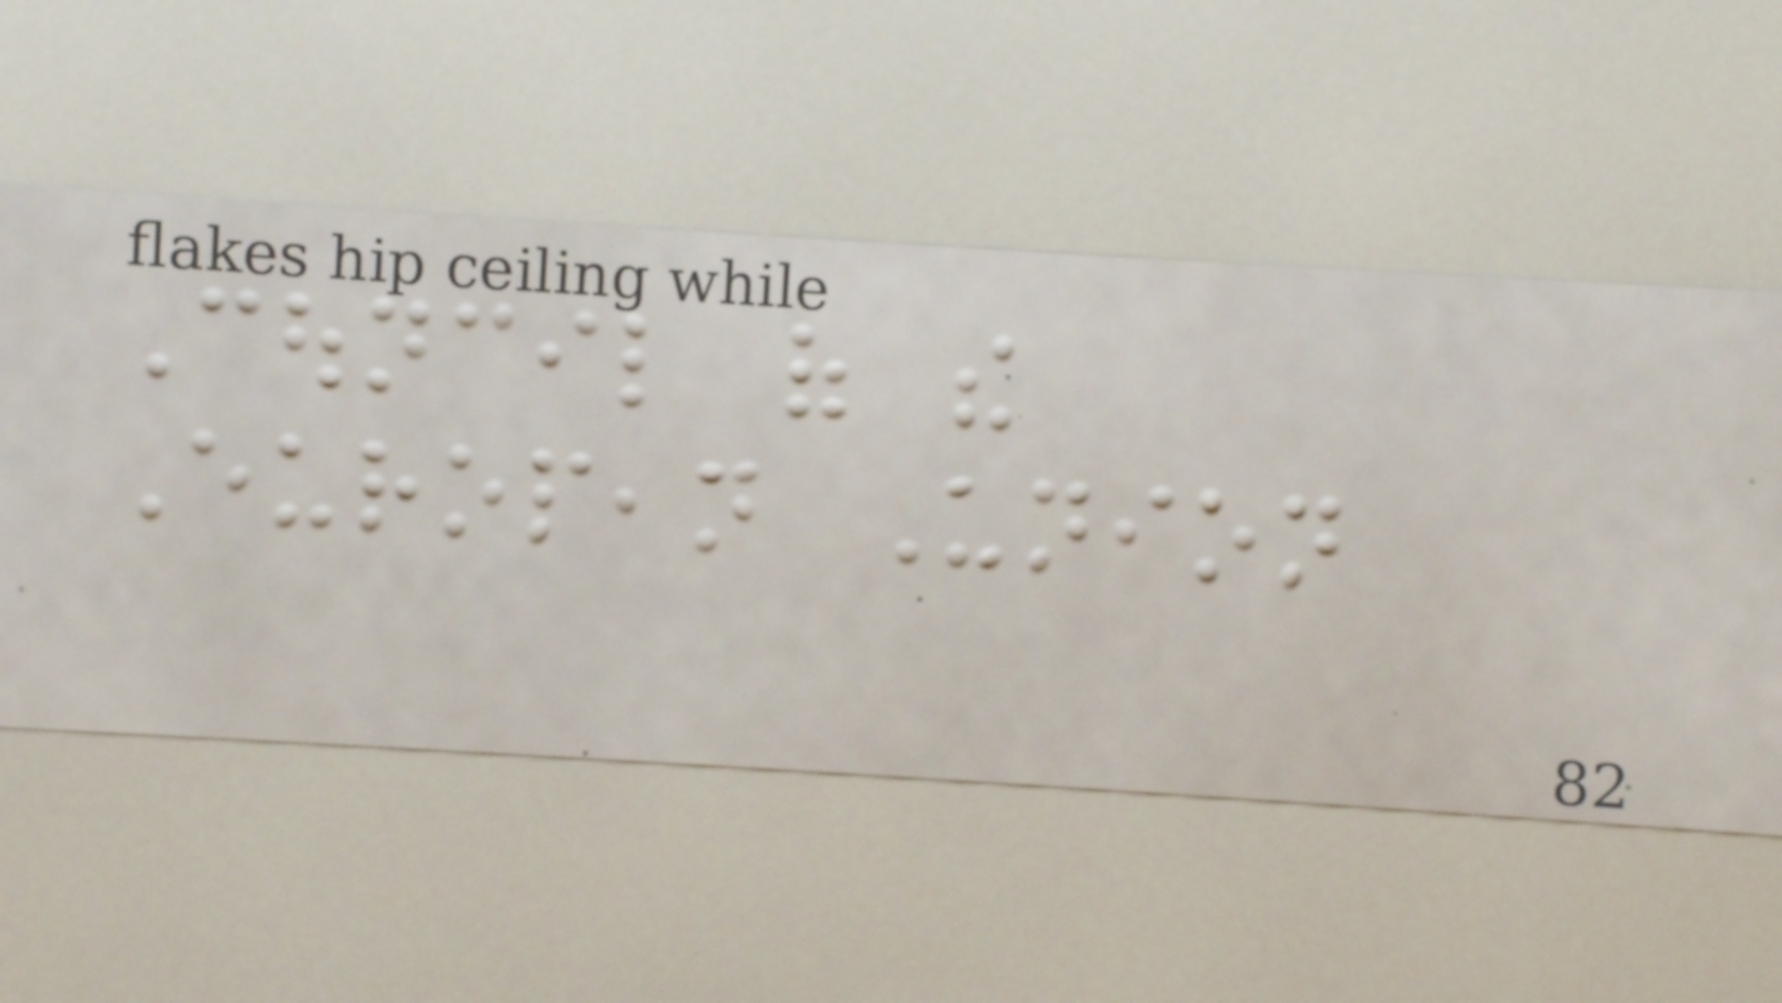Council of the
European Union
